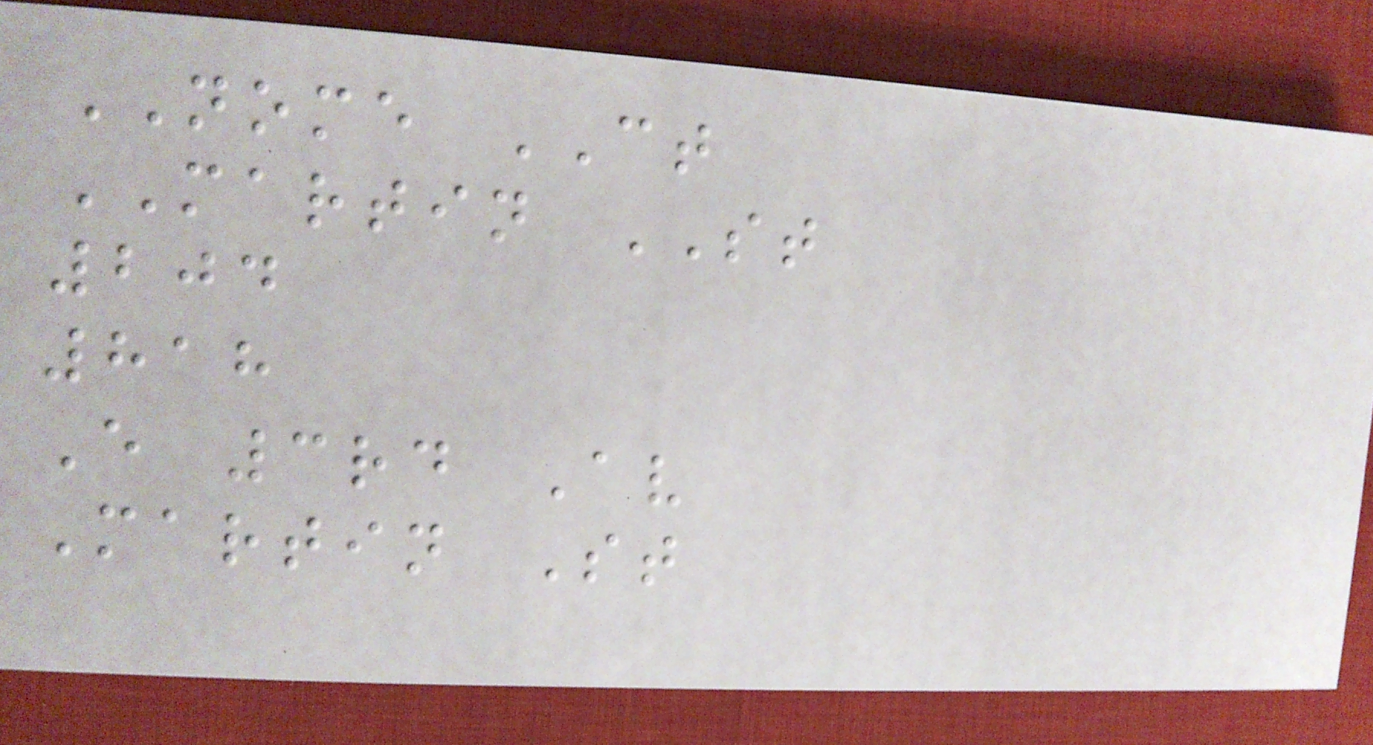NOME CT
MARTIN ST
204
818
E 3rd Av
Martin St
